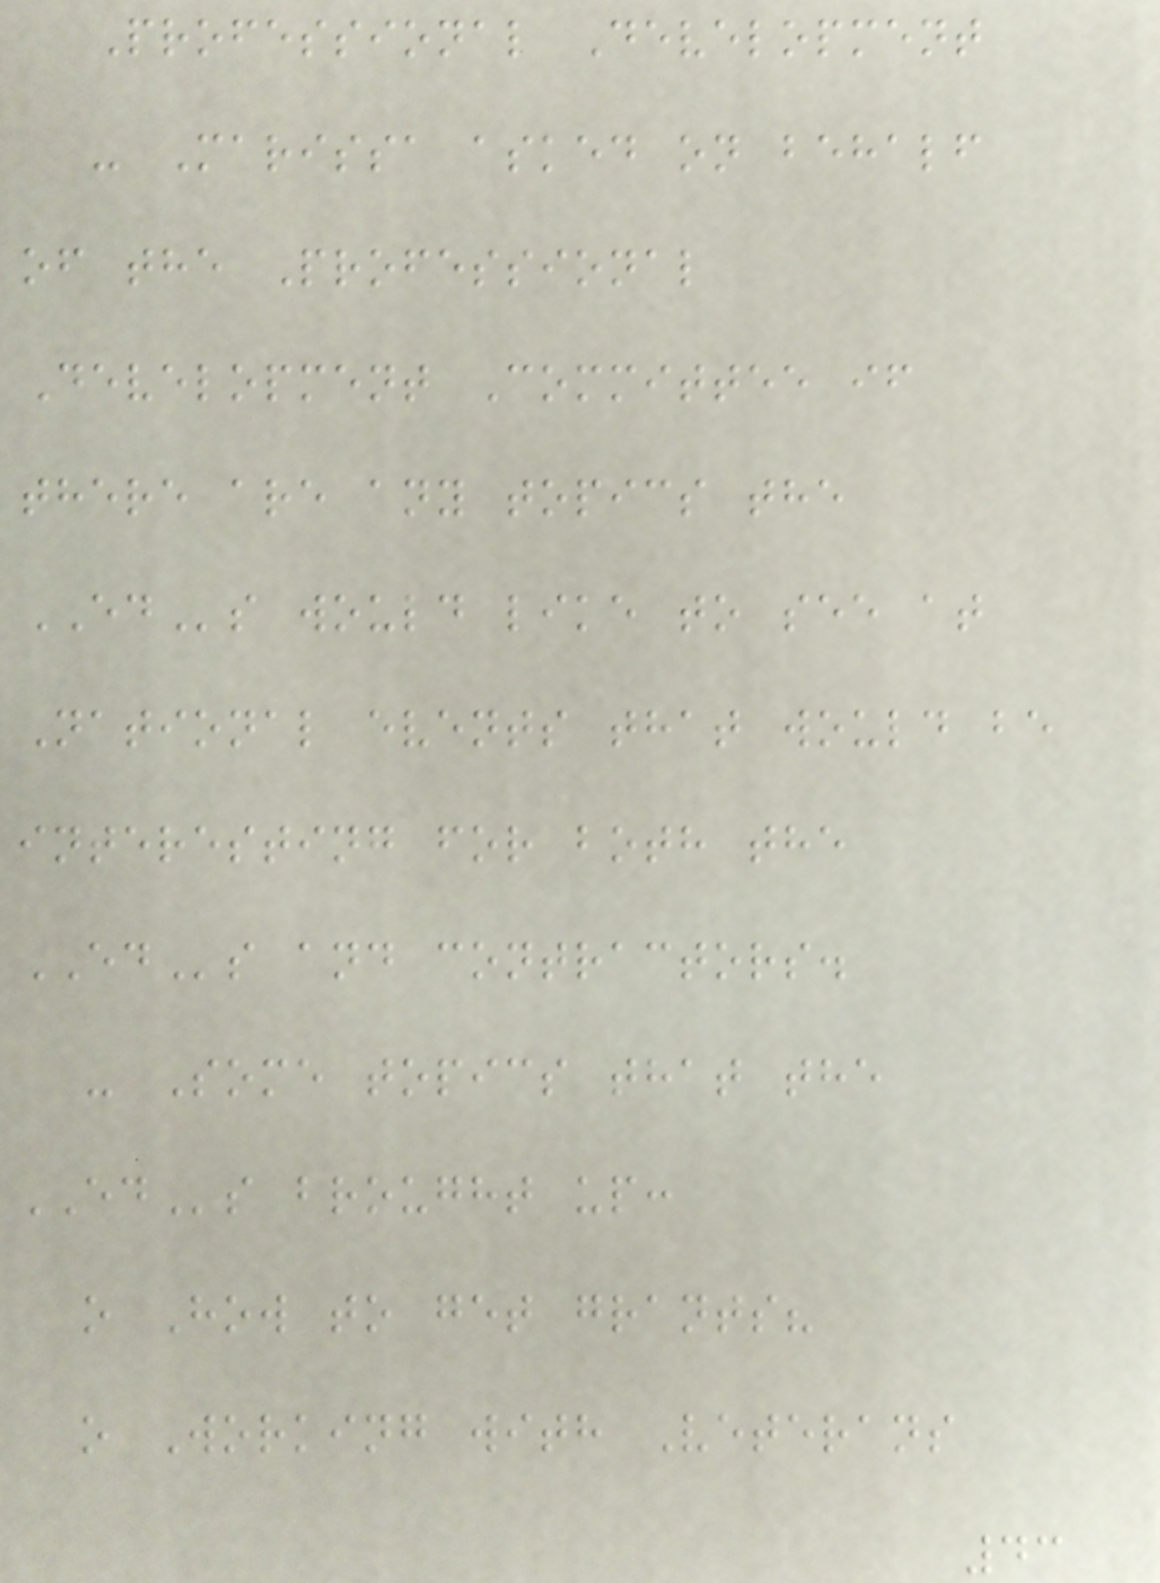Professional Development
- Marissa asked on behalf
of the Professional
Development Committee if
there are any topics the
EDs would like to see at
National events that would be
interesting for both the
EDs and contractors.
- Some topics that the
EDs brought up:
o How to get grants?
o Working with Veterans
43
